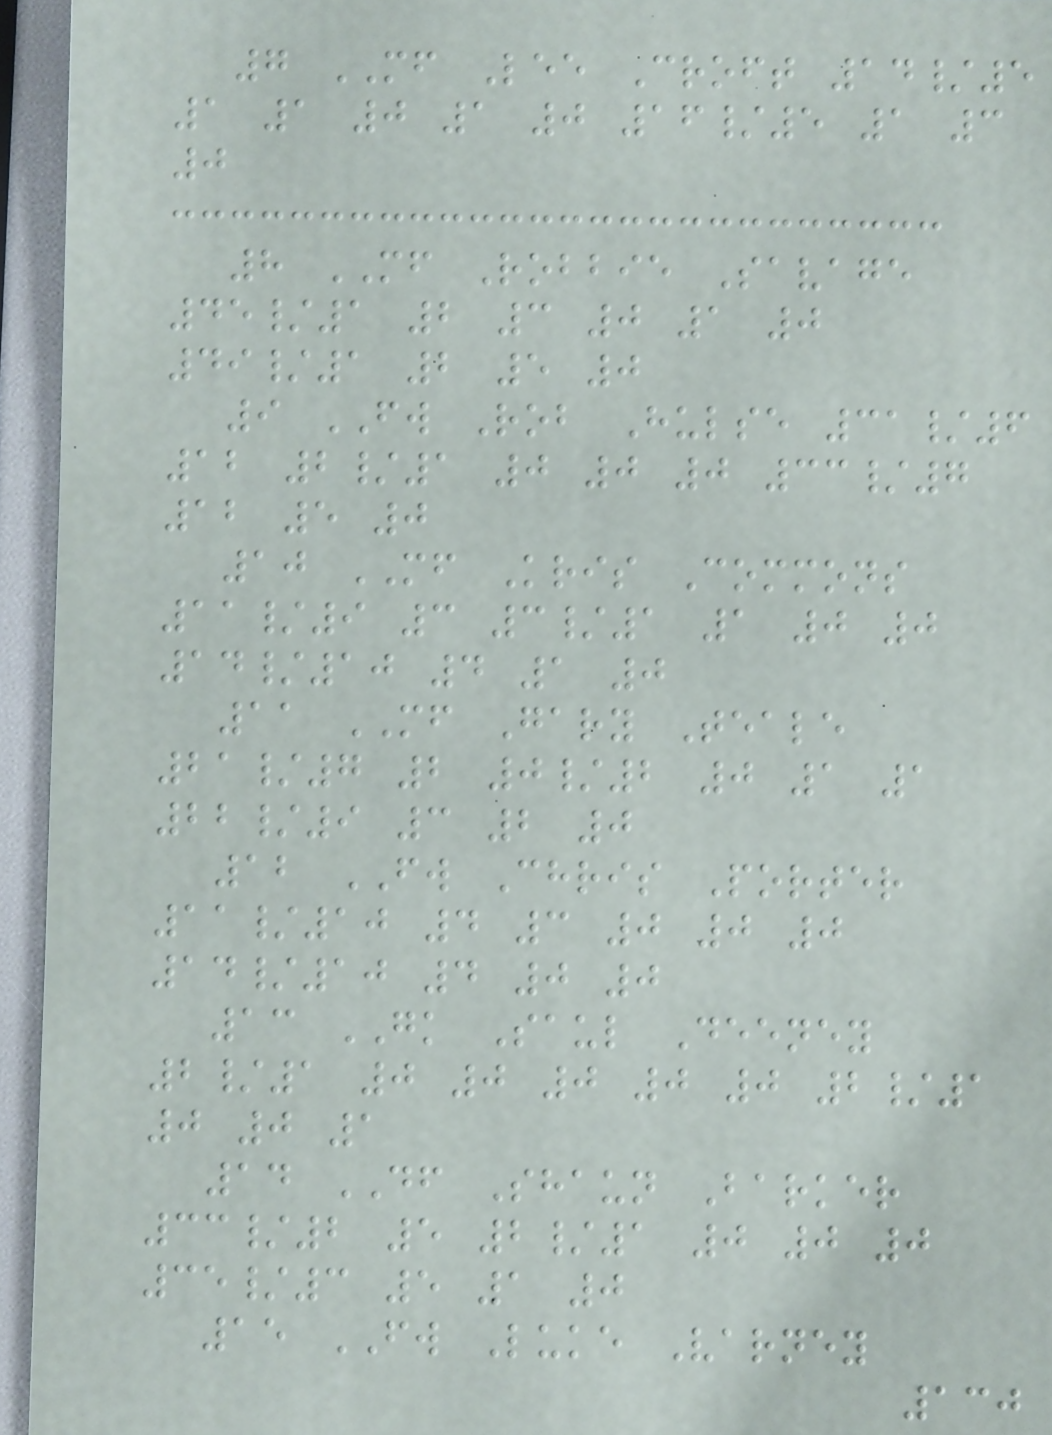7 MF Lee Croft 14/5
1 1 0 1 0 16/5 1 3
0
8 MF Robbie Savage
45/1 2 3 0 1 0
49/1 2 5 0
9 FW Rob Hulse 31/6
12 2/1 0 0 0 33/7
12 5 0
10 MF Kris Commons
11/9 3 3/1 1 0 0
14/10 4 1 0
11 MF Gary Teale
21/7 2 0/2 0 1 1
22/9 3 2 0
12 FW Chris Porter
11/10 4 3 0 0 0
14/10 4 0 0
13 GK Saul Deeney
2/1 0 0 0 0 0 2/1
0 0 1
14 DF Shaun Barker
33/2 5 2/1 0 0 0
35/3 5 1 0
15 FW Luke Varney
130
